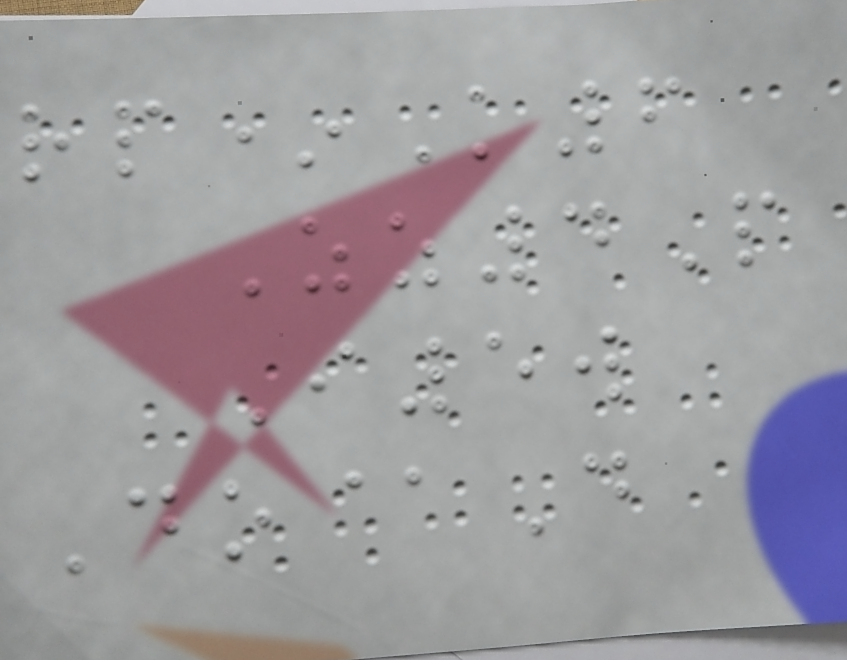rp*K6
Zz4P
I5w
Do@D
